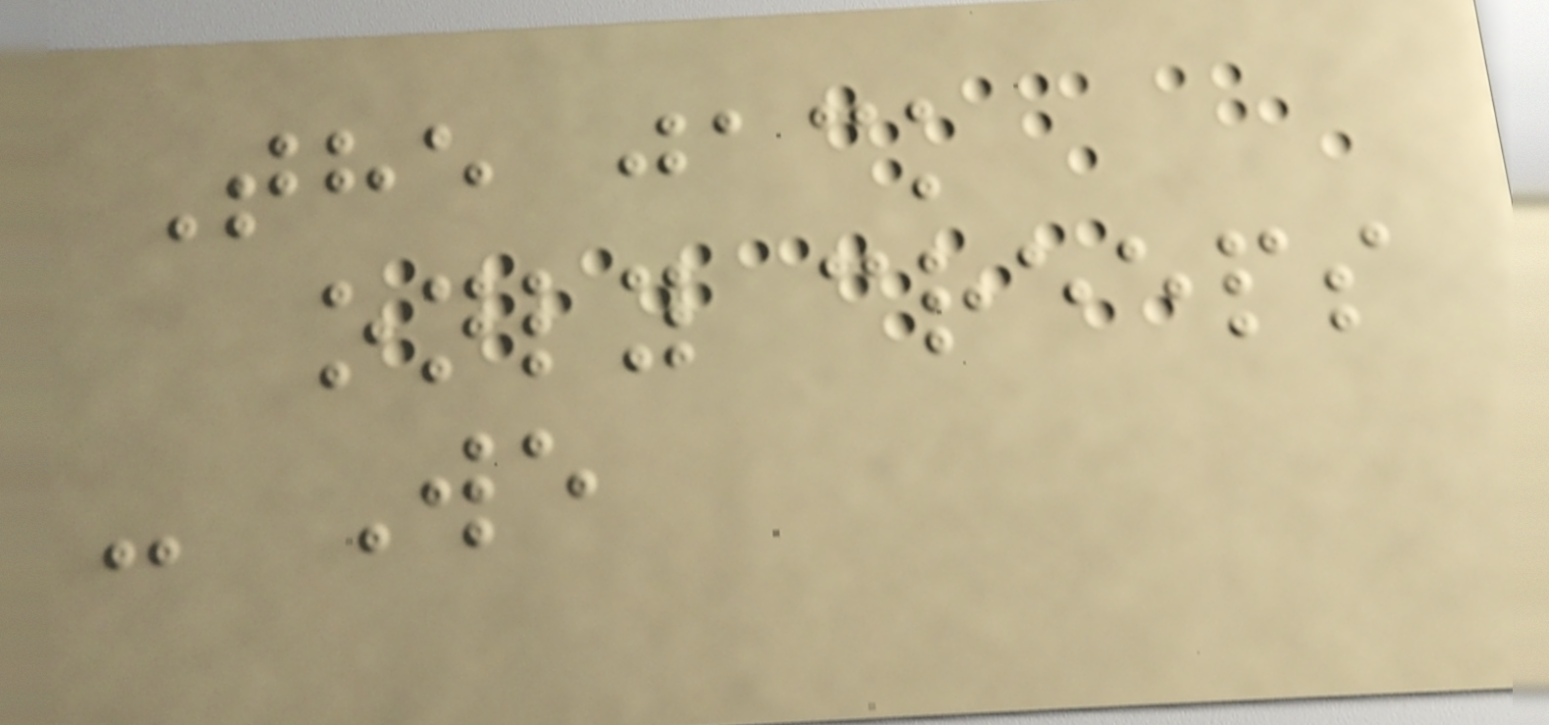The jack
only creeps
- We
